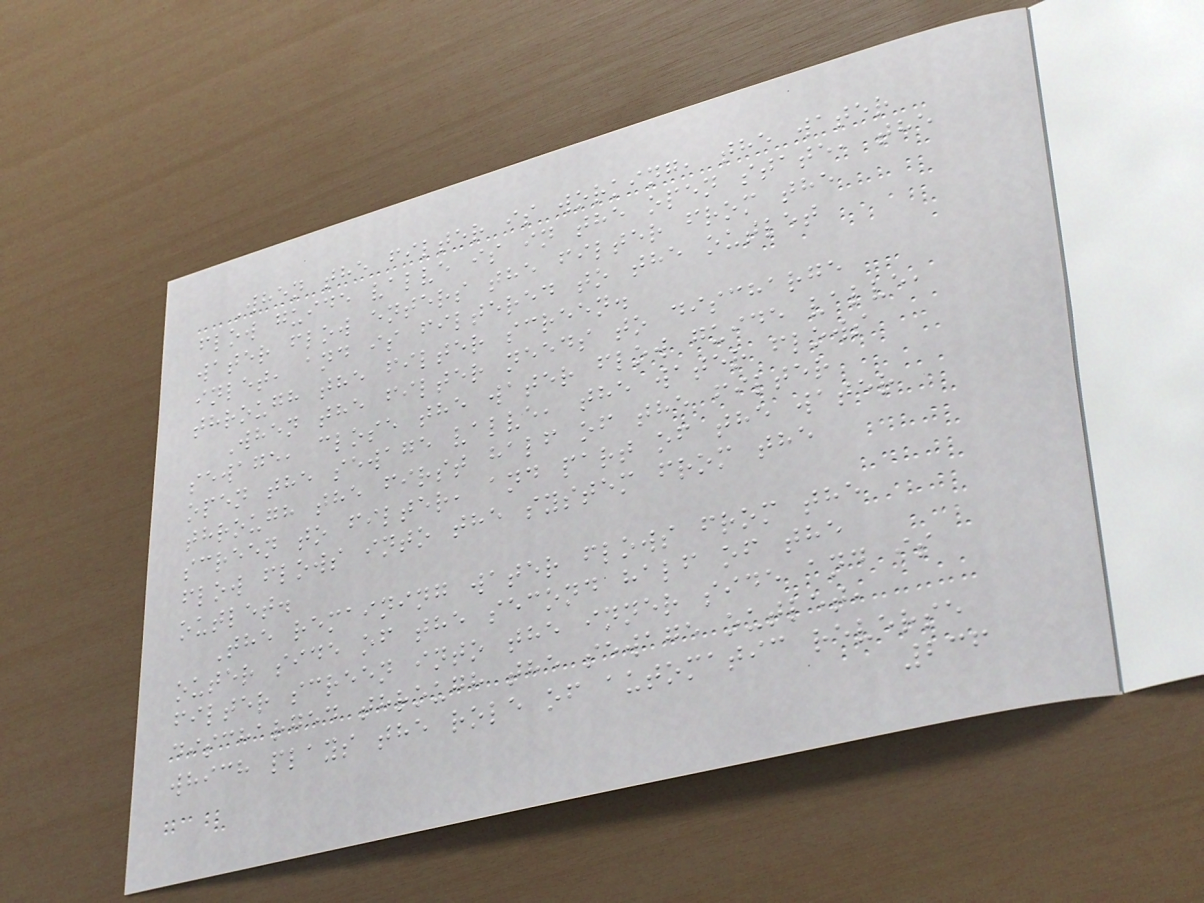When the filter is working, the water
flow guide valve is in the open state, the
water flow enters the filter from the
inlet, and is filtered to the outlet
through the filter screen.
When the filter needs to discharge
sewage, close the water flow guide valve,
open the sewage valve, the water flows
through the first half of the filter
screen to filter, and part of the water
flow flows into the system from the
outlet.
The remaining water flows from the
outer side of the second half of the
filter screen into the inner side and is
discharged through the sewage outlet,
which plays the role of automatic reverse
236
